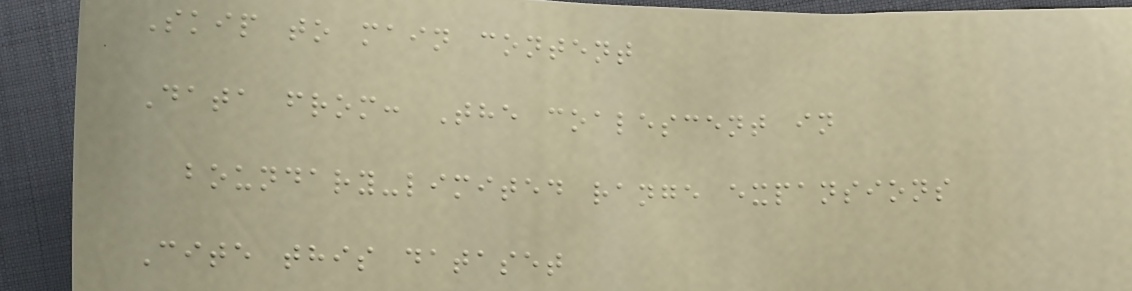Skip to main content
Data from: The coalescent in
boundary-limited range expansions
Cite this dataset
